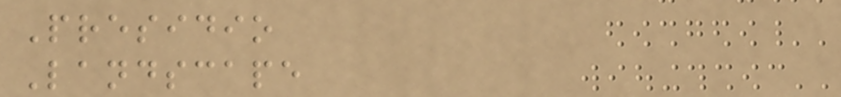Presidio
Landscape
